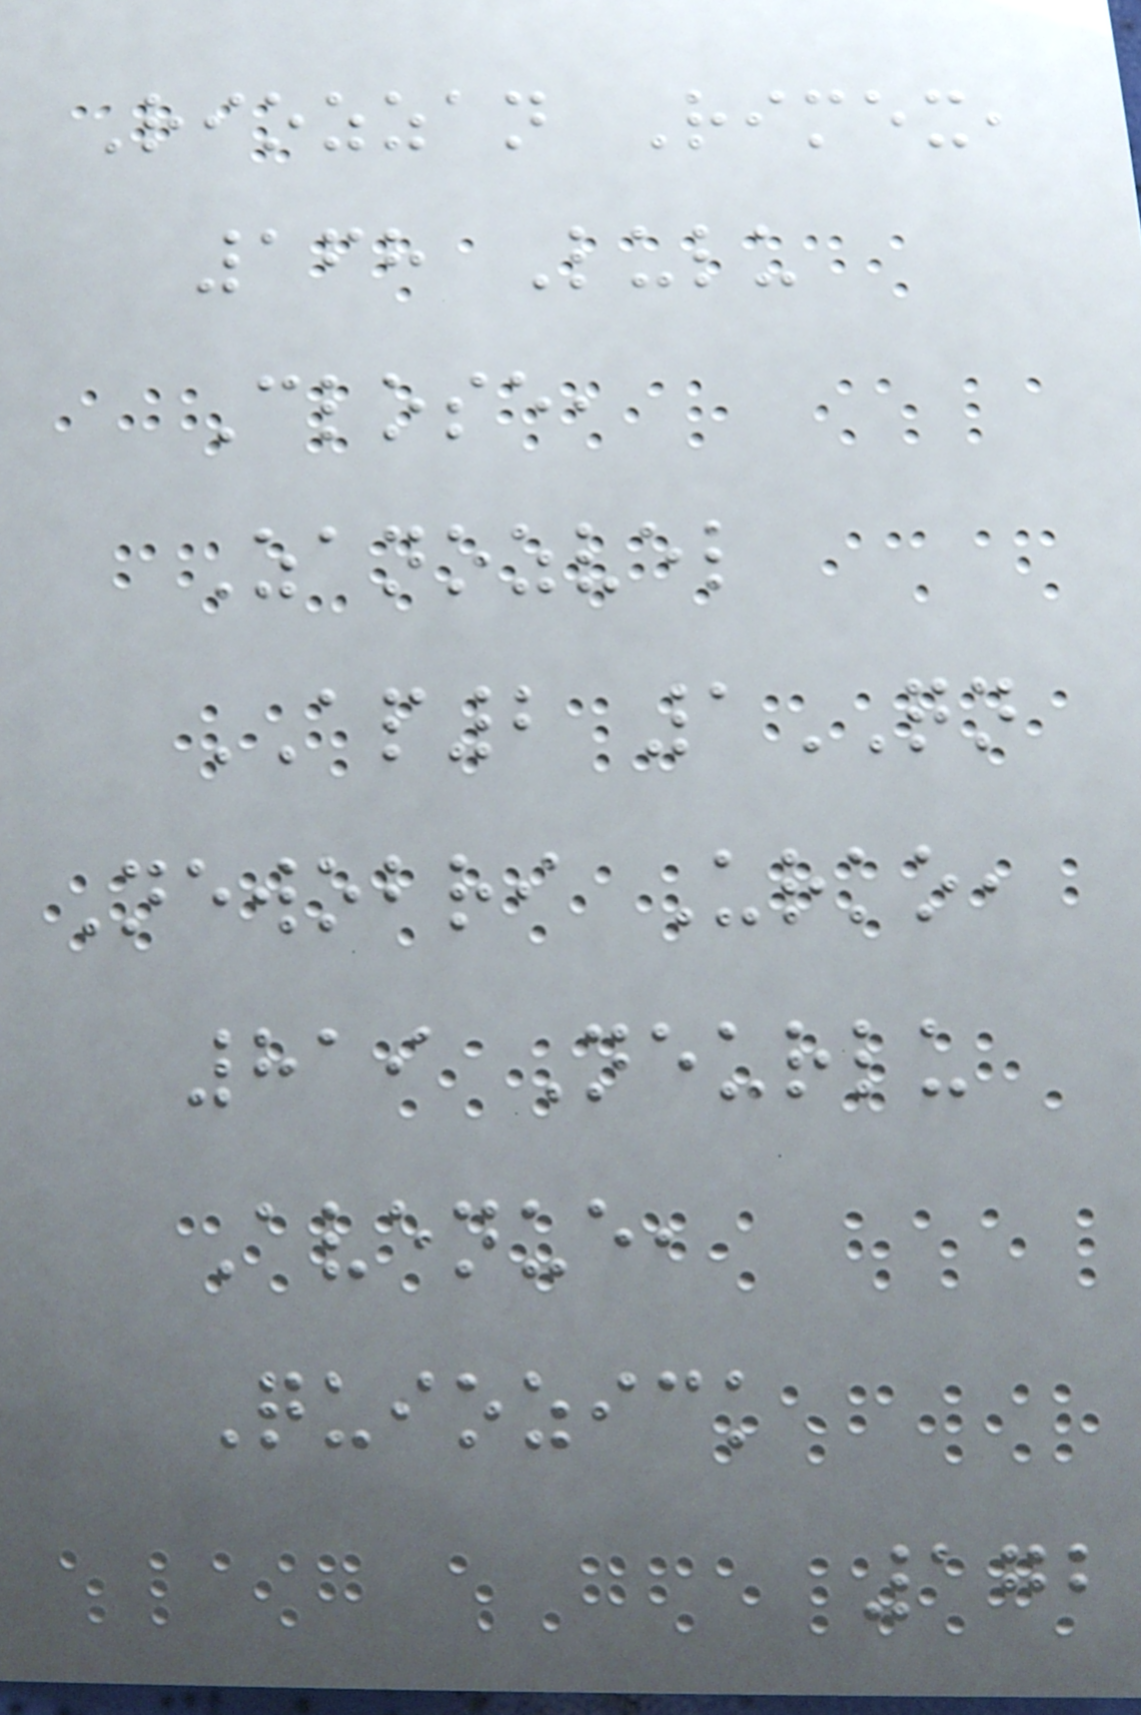Riozzan Rimex,
168 Lulu
Close,
Zanozvel
AP2 1QN
Newobri Urko,
819 Neurlu
Avenue,
Quiozick
172
